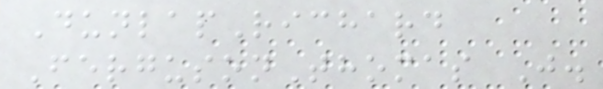DunlapRichard
FergusonThomas J.
